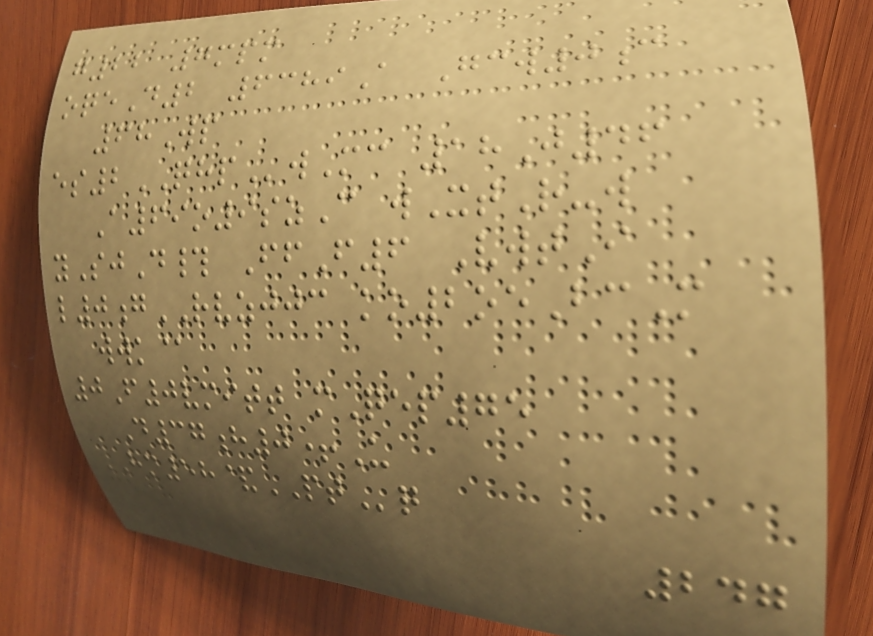g22 7mpm
oqeD2 6389A Gcw0c
68Wp
es2QHPwMc 18J46
A69o9szC wXtR-w
ySjD# FfF6 VwtI
l0gRVZJJC ko2oeBcM
wwk@
0F0vmitt mQep75
D37h0+U
HM58&PTq
247
